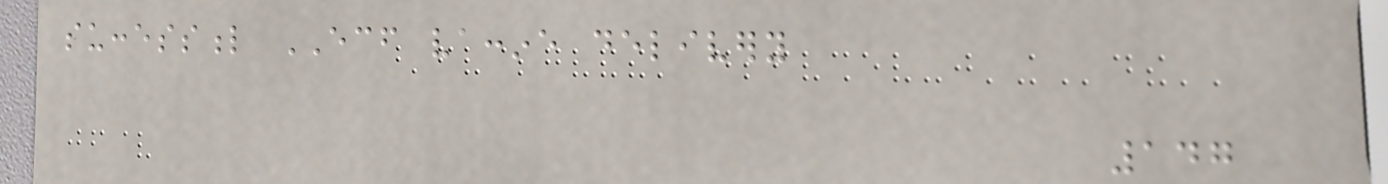successful ECF vaccine delivery
147
